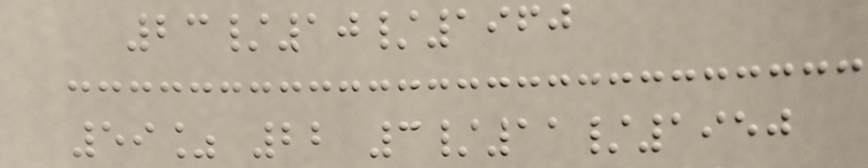23/10/1960
59% 22 3/11/1950
